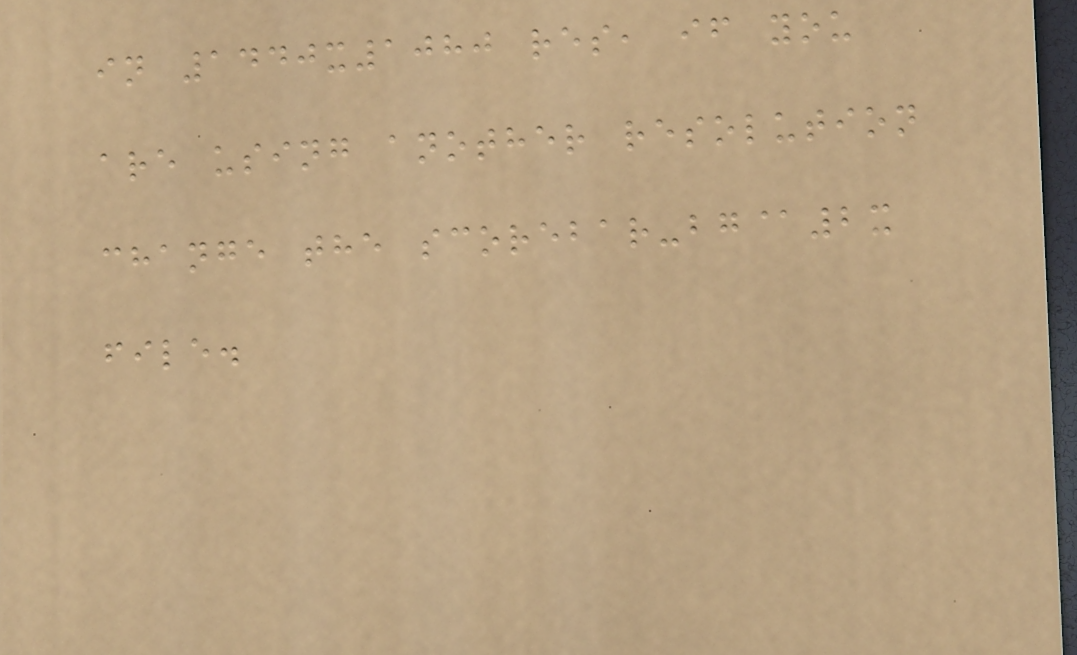in 1440x1080 res, if you
are using another resolution
change the scorebar-bg@2x
file.
